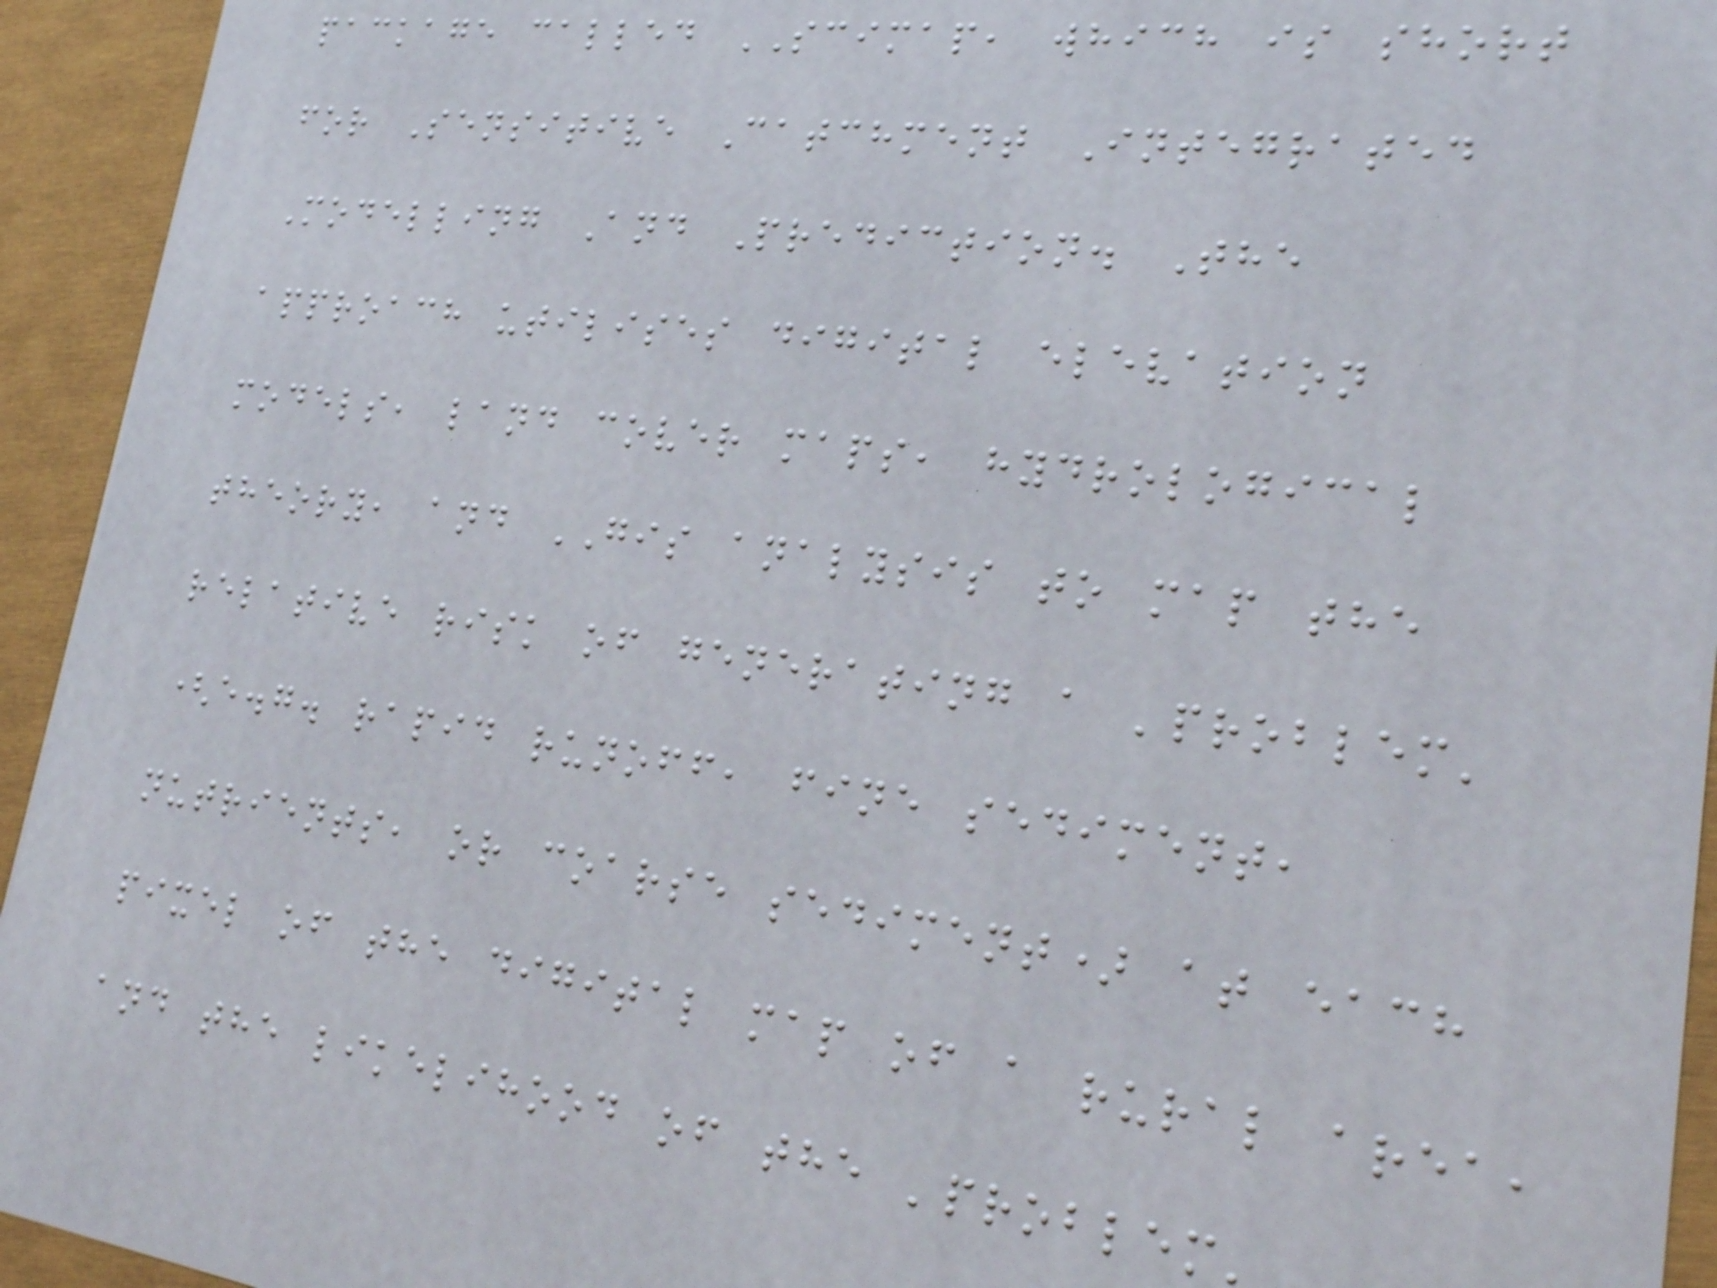package called SCIMAP, which is short
for Sensitive Catchment Integrated
Modelling And Prediction. The
approach utilises digital elevation
models, land cover maps, hydrological
theory, and GIS analysis to map the
relative risk of generating a 'problem'
(e.g. rapid runoff, fine sediment,
nutrients, or coarse sediment) at each
pixel of the digital map of a rural area,
and the likelihood of the 'problem
